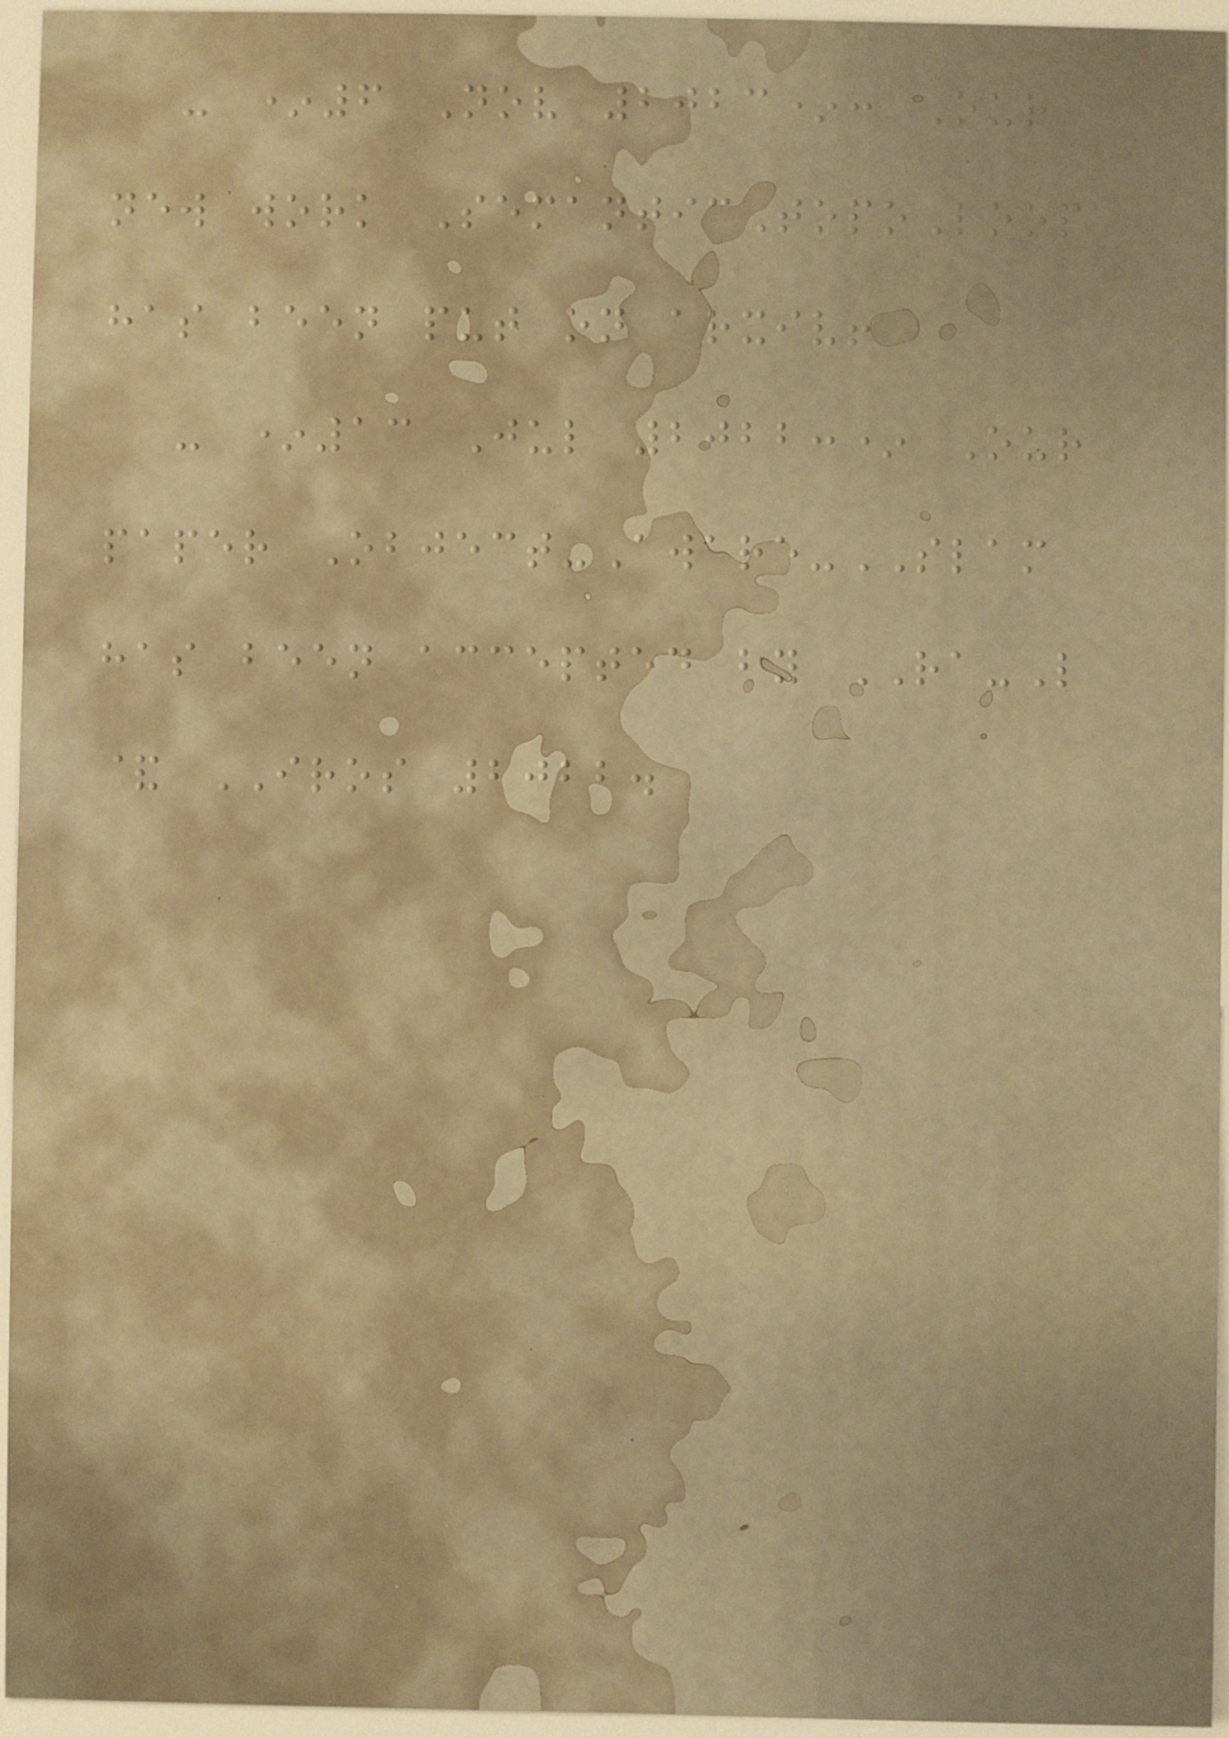- *6 Nov 2023*: Our
new work SemanticTopoLoop
has been put on arxiv!
- *13 Jul 2022:* Our
paper Object-Aware-SLAM
has been accepted by RA-L
& IROS 2022.
